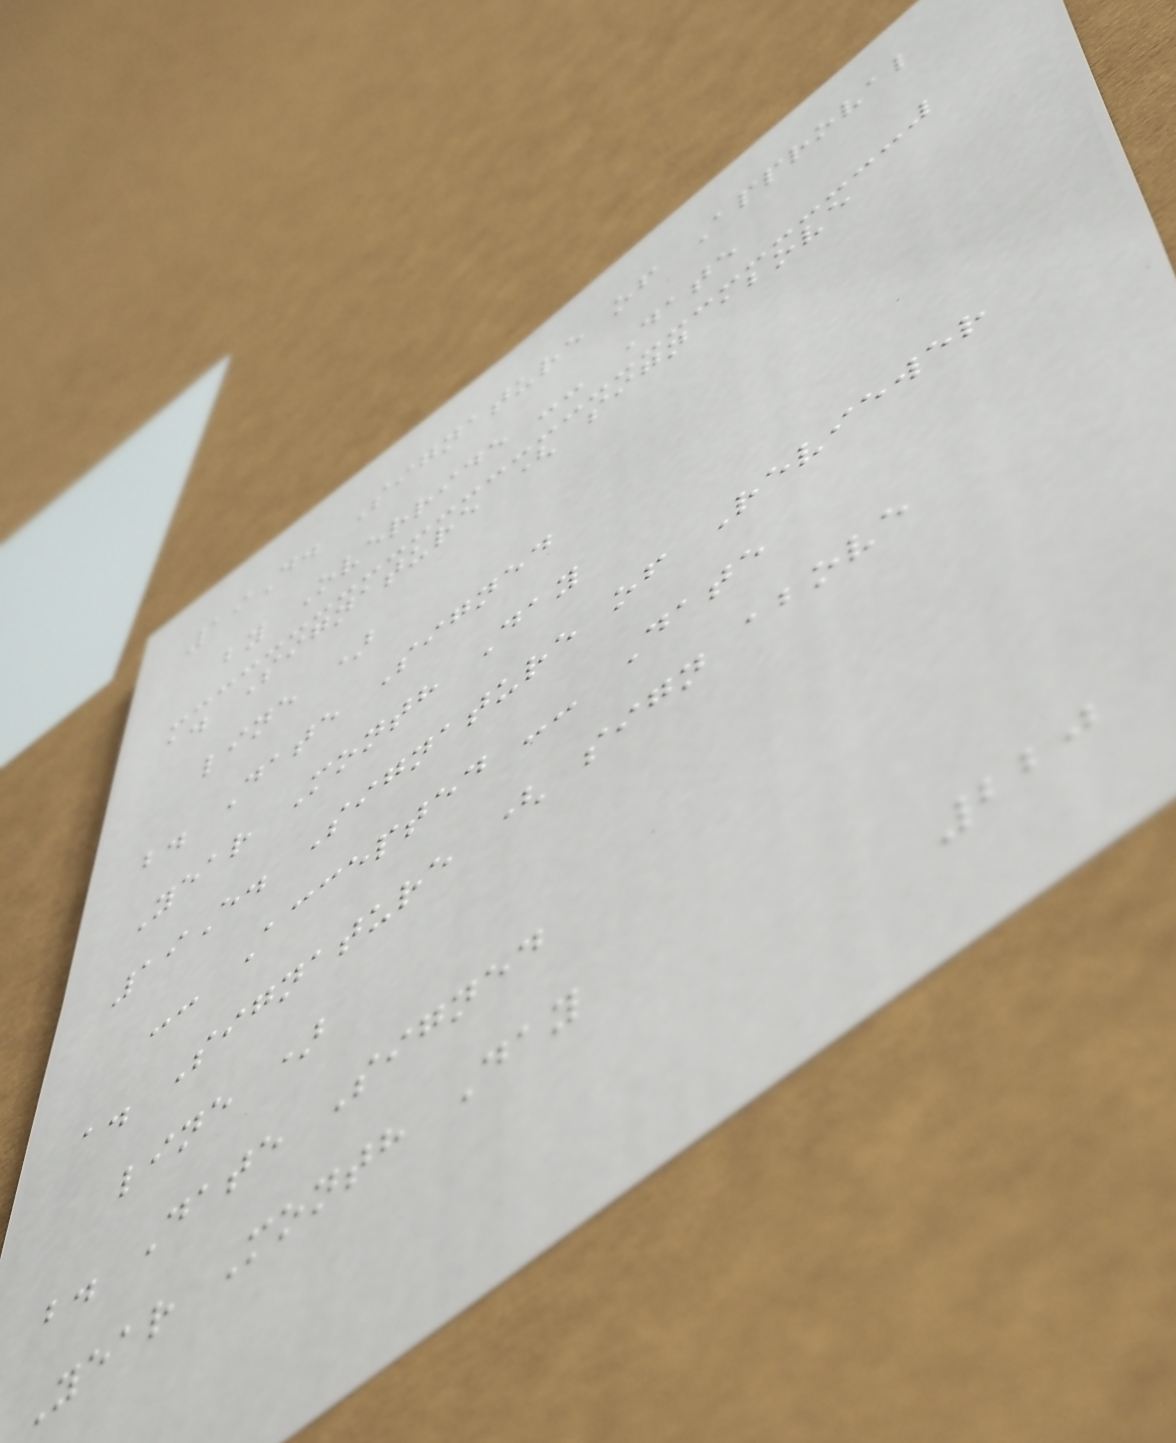19D. Signature of Approval
by Override -- Date
a. Signature ( sign above
line )
b. Date Signed
Year Month Day
19E. Signature of Reviewer
-- Accepted -- Date
a. Signature ( sign above
line )
b. Date Signed
Year Month Day
220
